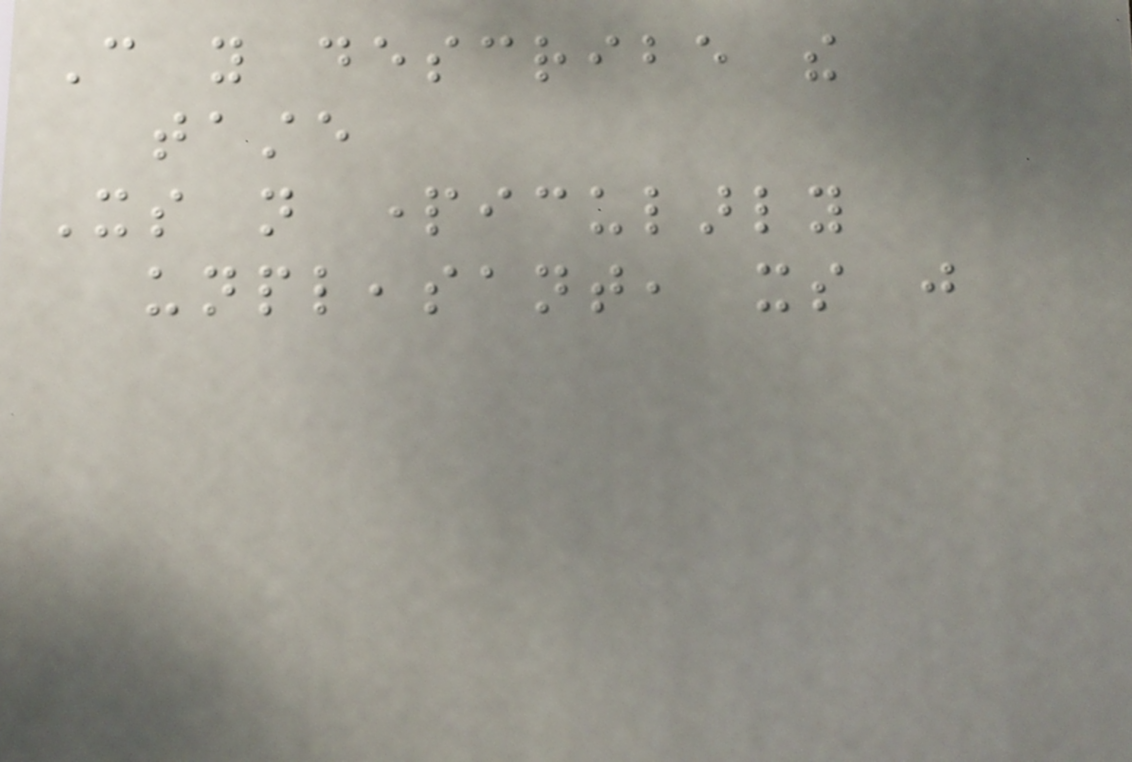Can you describe the
taste
Its not particularly
unpleasant, its just
